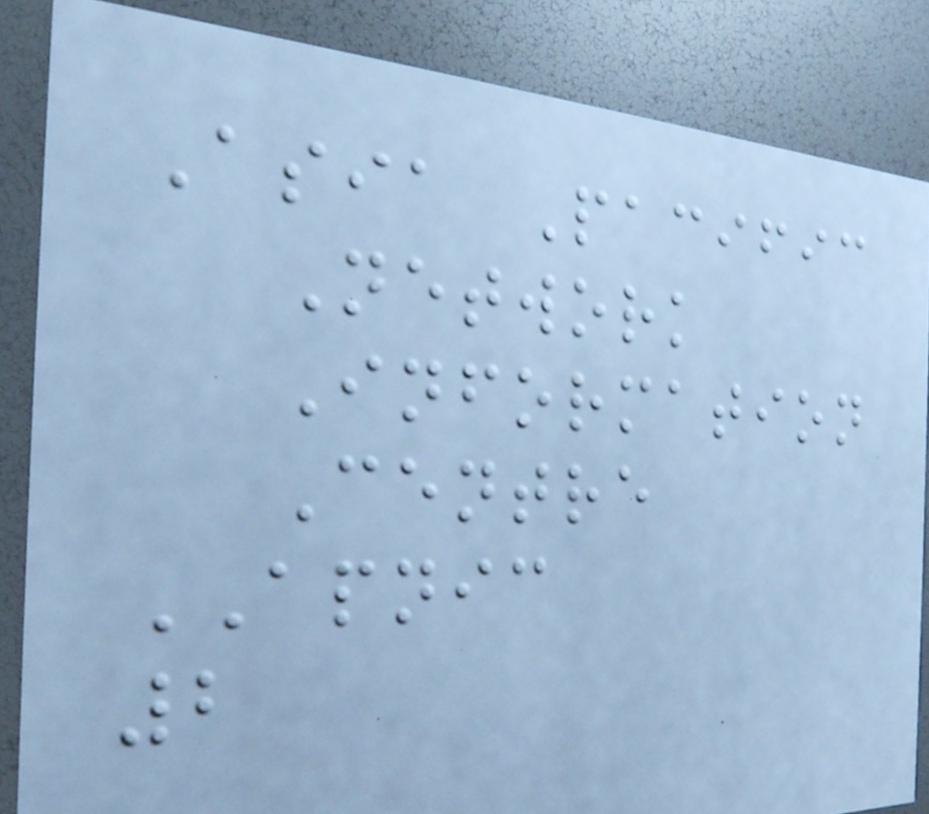Asia Pacific
Network
Information
Centre
APNIC
2
